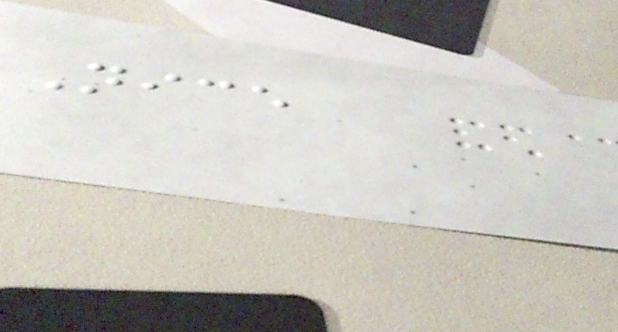Nice
